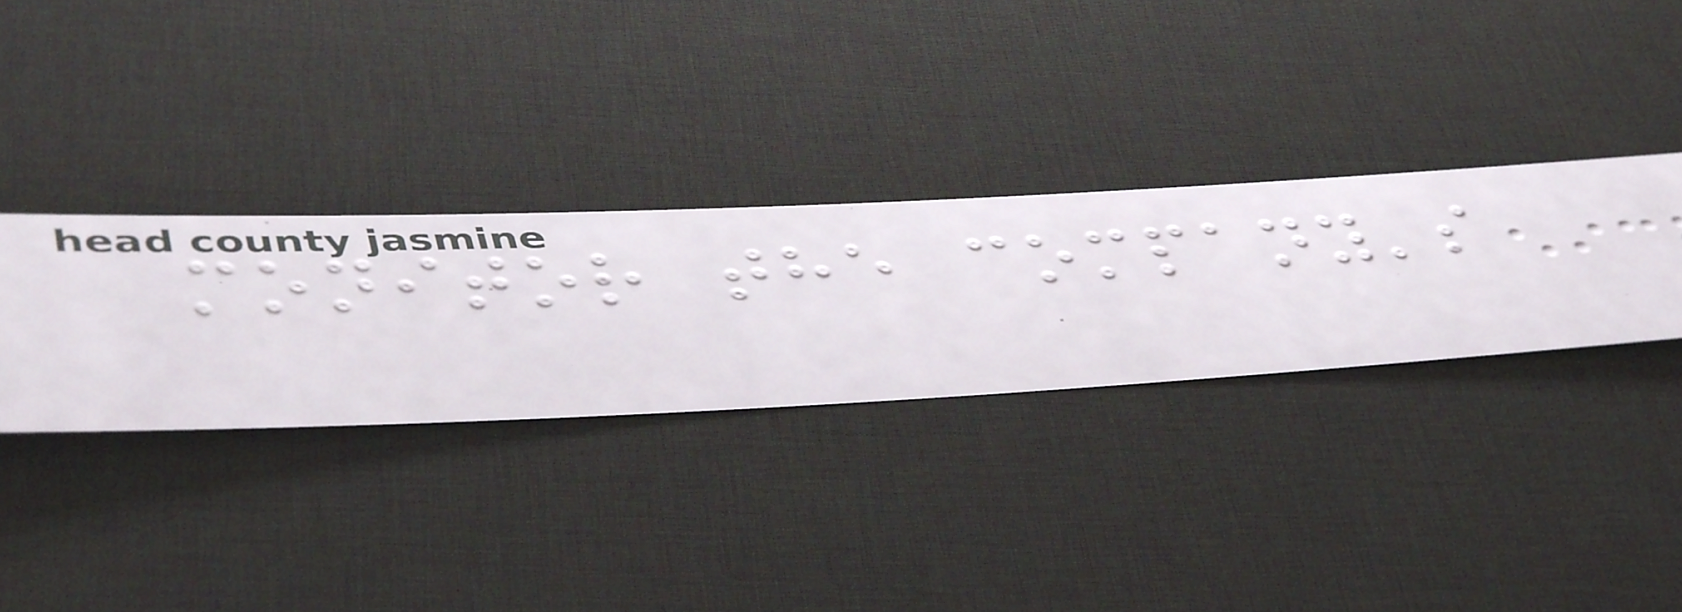monitor the company's
